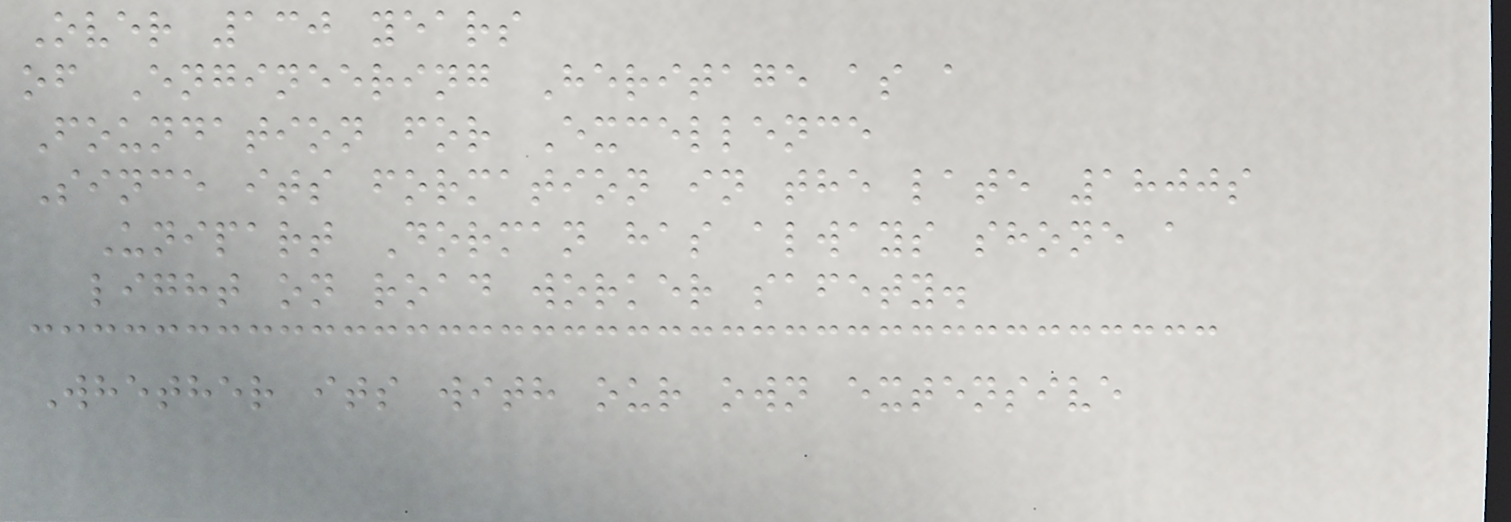Over 130 years
of Engineering Heritage as a
Foundation for Excellence
Since its formation in the late 1800s
Unipart Dorman has always shone a
light on road worker safety.
Whether its with our own extensive
